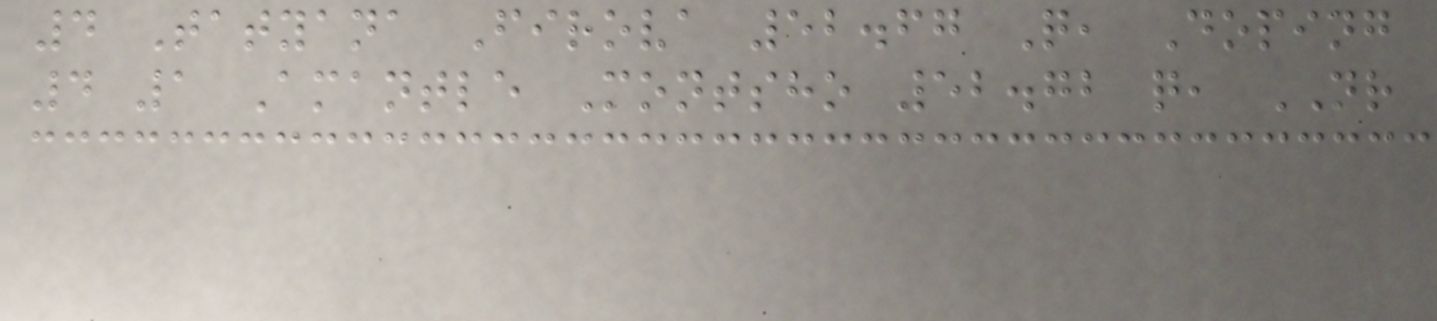4 Tatyana Firova 52.67 Q, Doping
4 1 Amantle Montsho 52.72 q, NR
